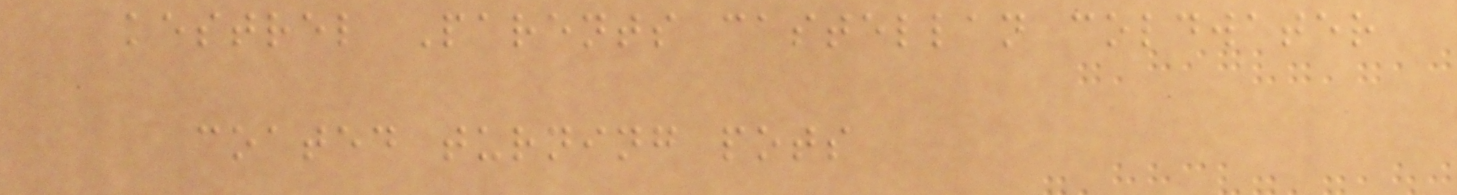kestrel Parents castellan coldwater
coated turning pots
